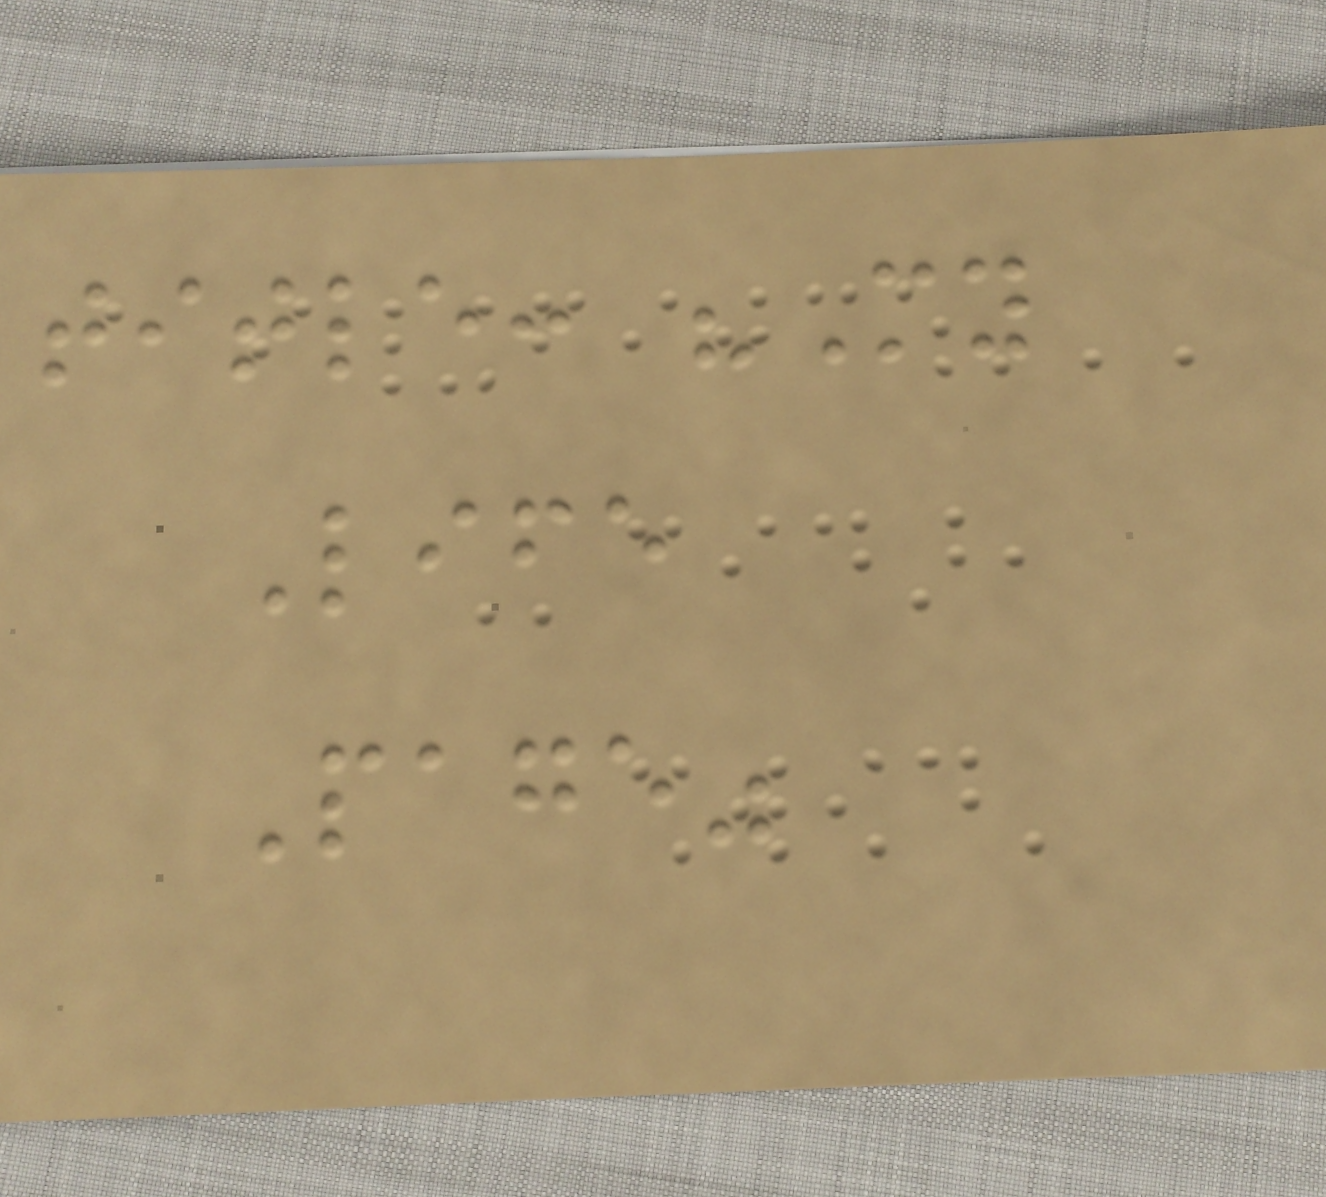title: "My
Life
Page"
